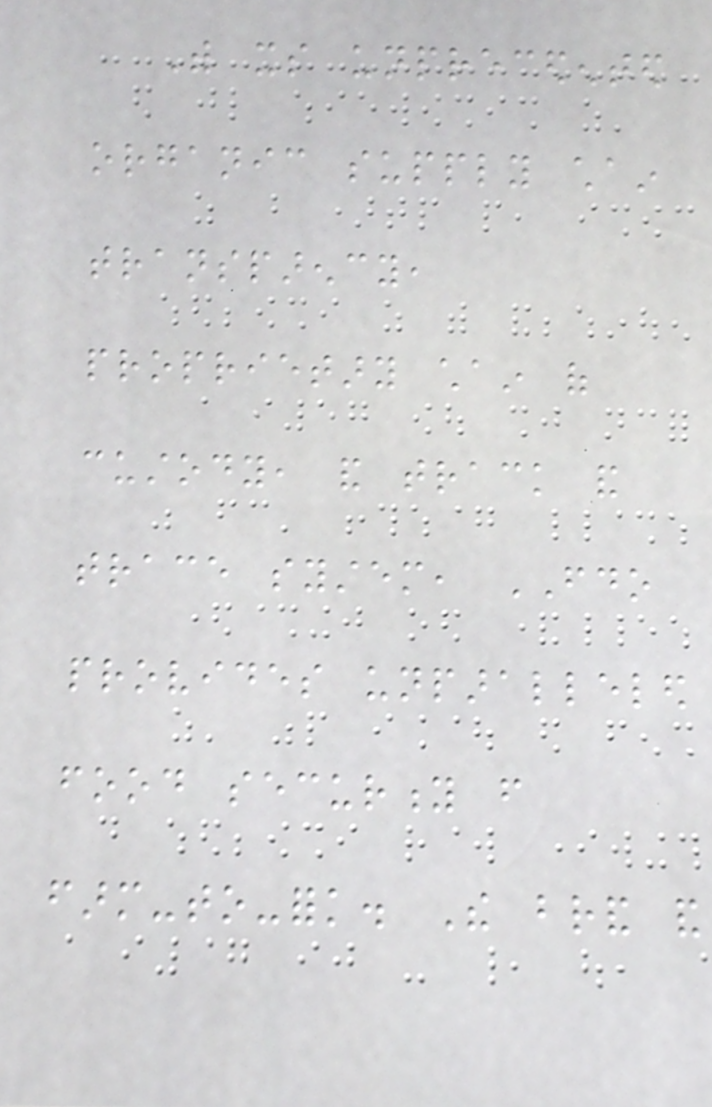With its unprecedented
organic supply chain
transparency,
proprietary chain of
custody, and track and
trace system, FDO
provides unparalleled
food security from
farm-to-fork. The brand and
